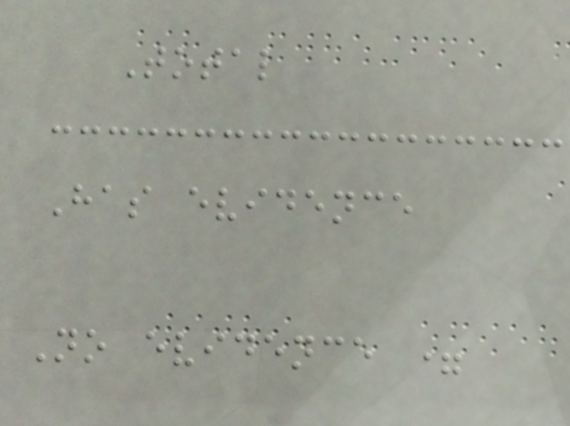Total
Has evidence
No evidence =
